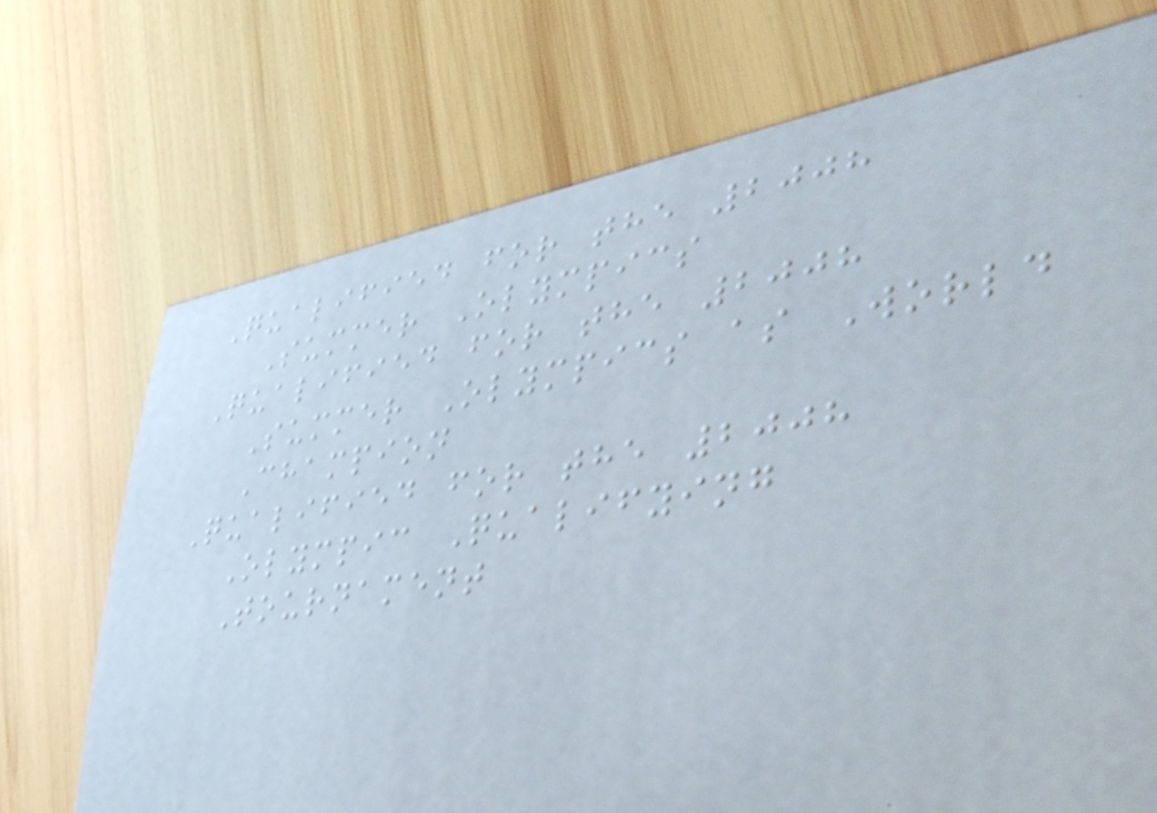Qualified for the 2008
Summer Olympics
Qualified for the 2008
Summer Olympics as World
Champion
Qualified for the 2008
Olympic Qualifying
Tournament
